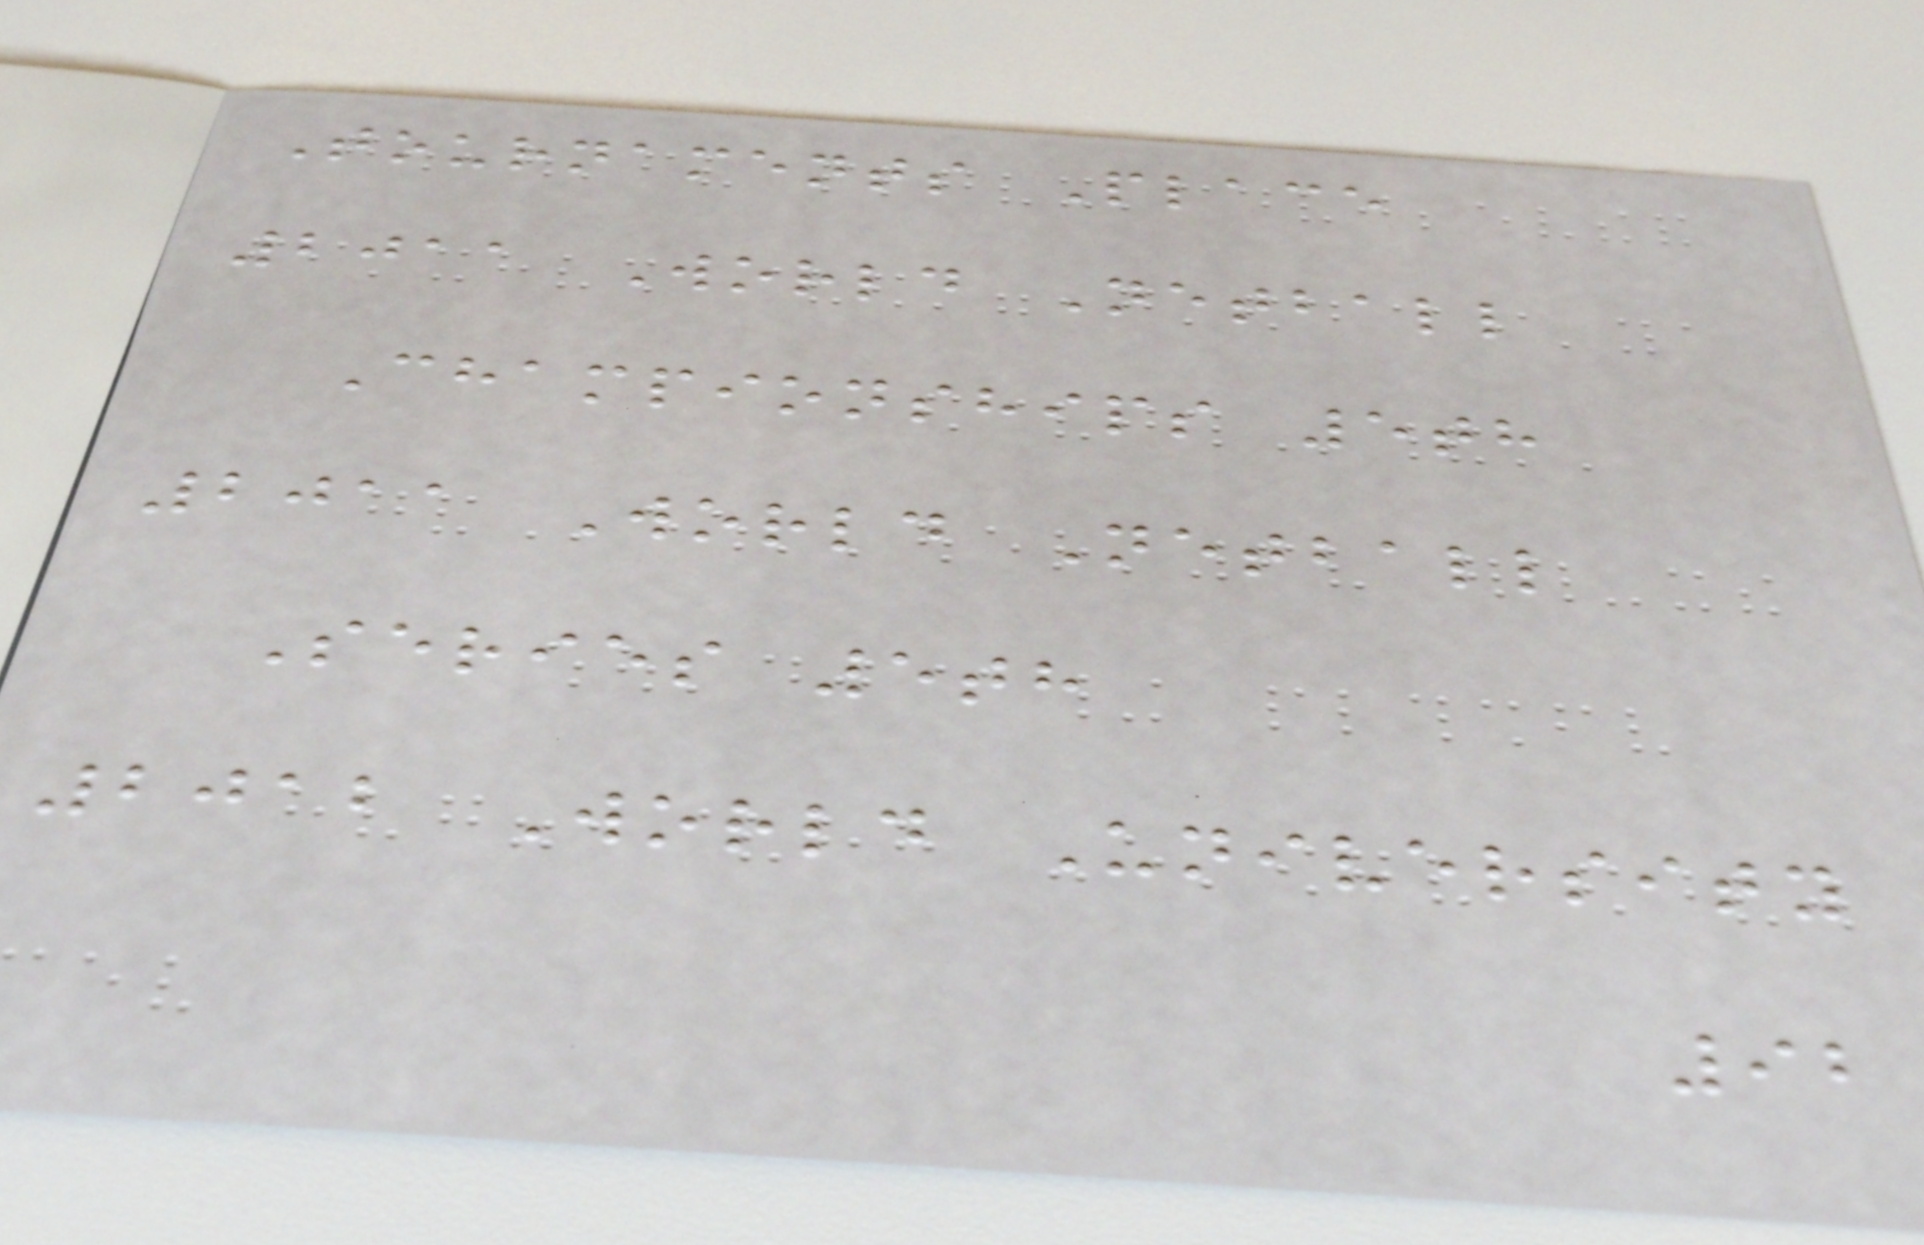Tournaments Place
2011 World Netball
Championships 5th
2011 World Netball
Series 5th
2012 World University
92
